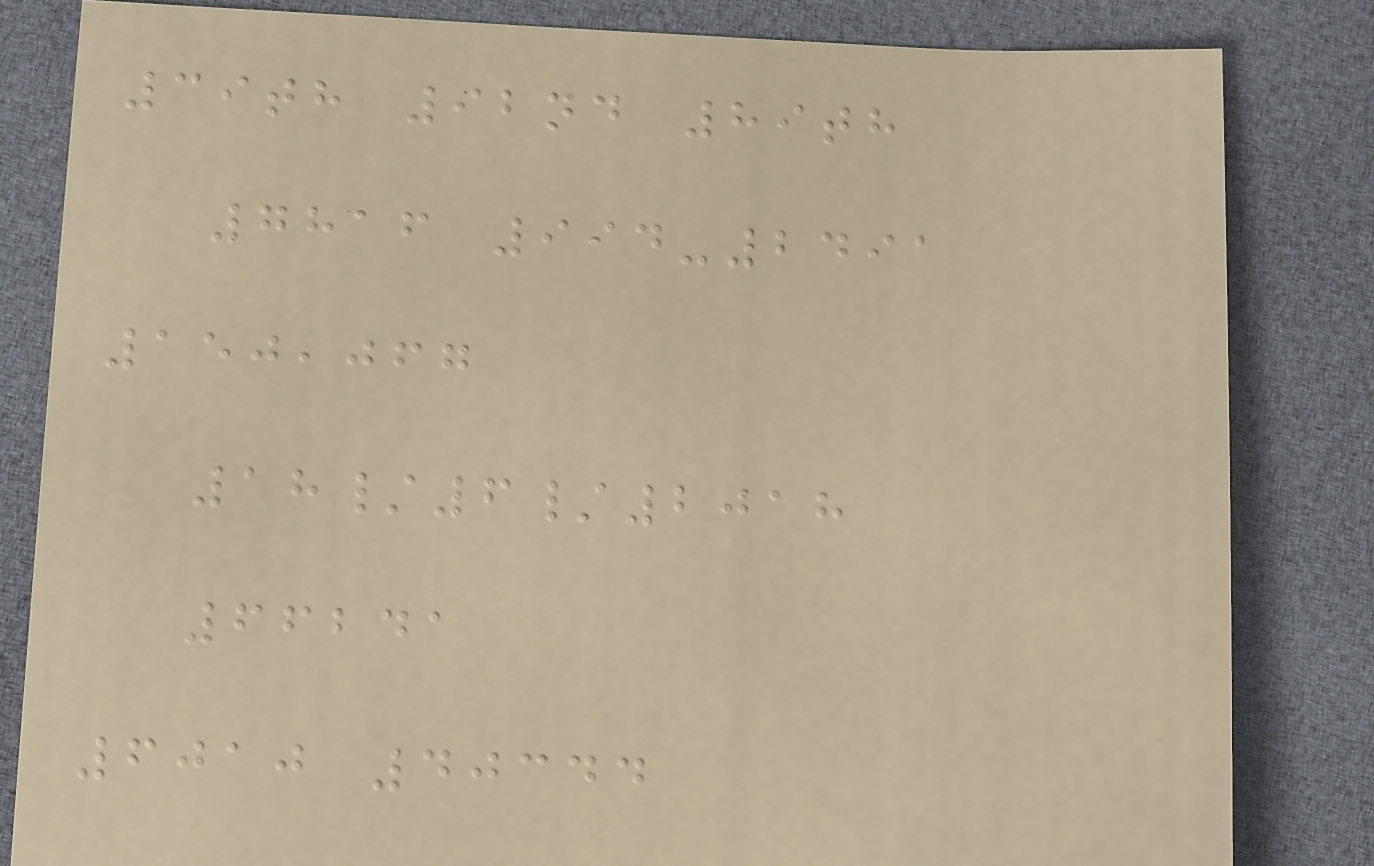39th 92nd 89th
7816 994-2491
150,067
18/6/2018
66241
6010 40344
